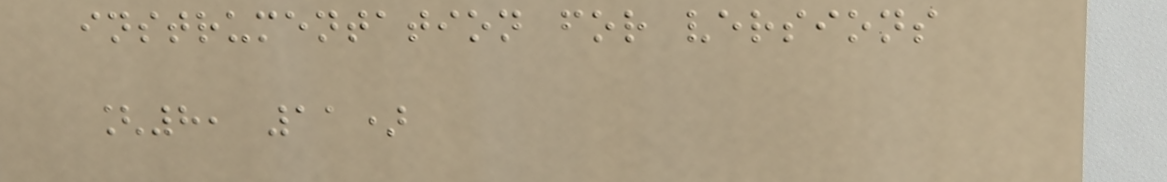instrumentation for versions
[8, 11)
